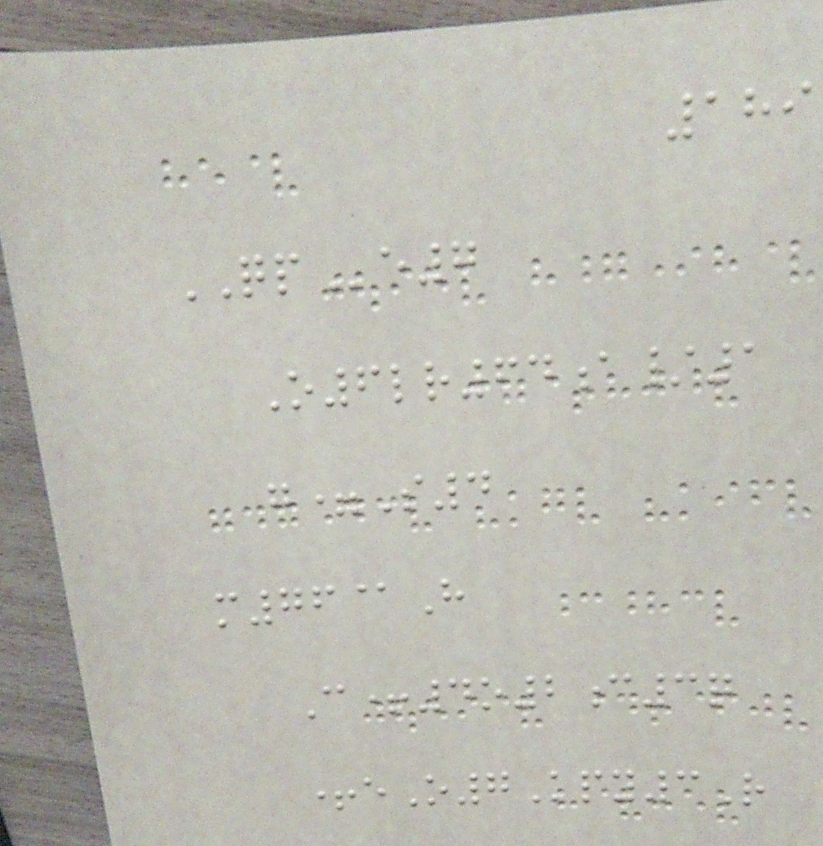189
QPe7
O6lr64a/1
g=S4
m76@H
C+4o2c3q
+eO7Kpy3R
